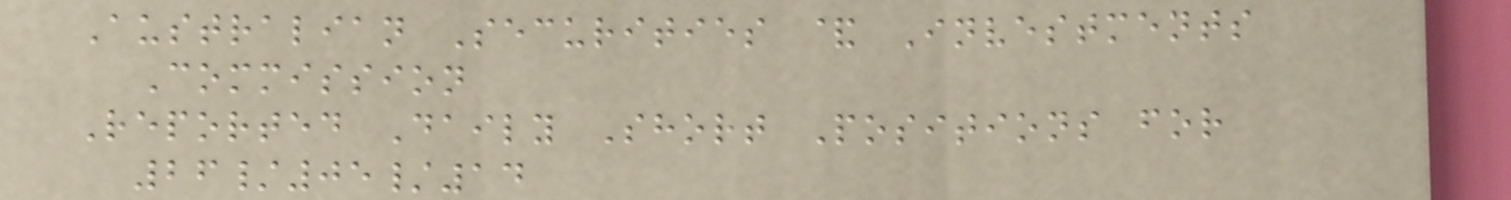Australian Securities & Investments
Commission
Reported Daily Short Positions for
26/05/14
